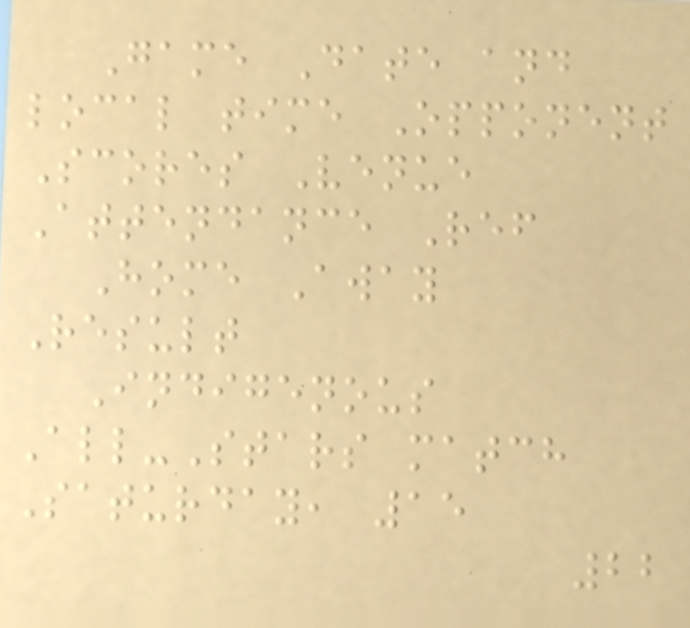Game Date and
local time Opponent
Scores Venue
Attendance Ref
Home Away
Result
Indigenous
All-Stars match
Saturday, 15
22
